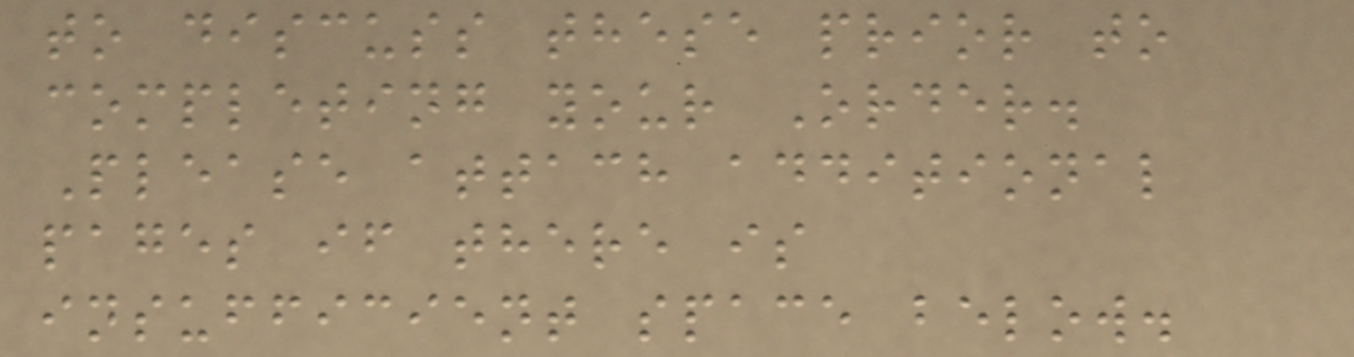to discuss these prior to
completing your Order.
Please attach additional
pages if there is
insufficient space below.
